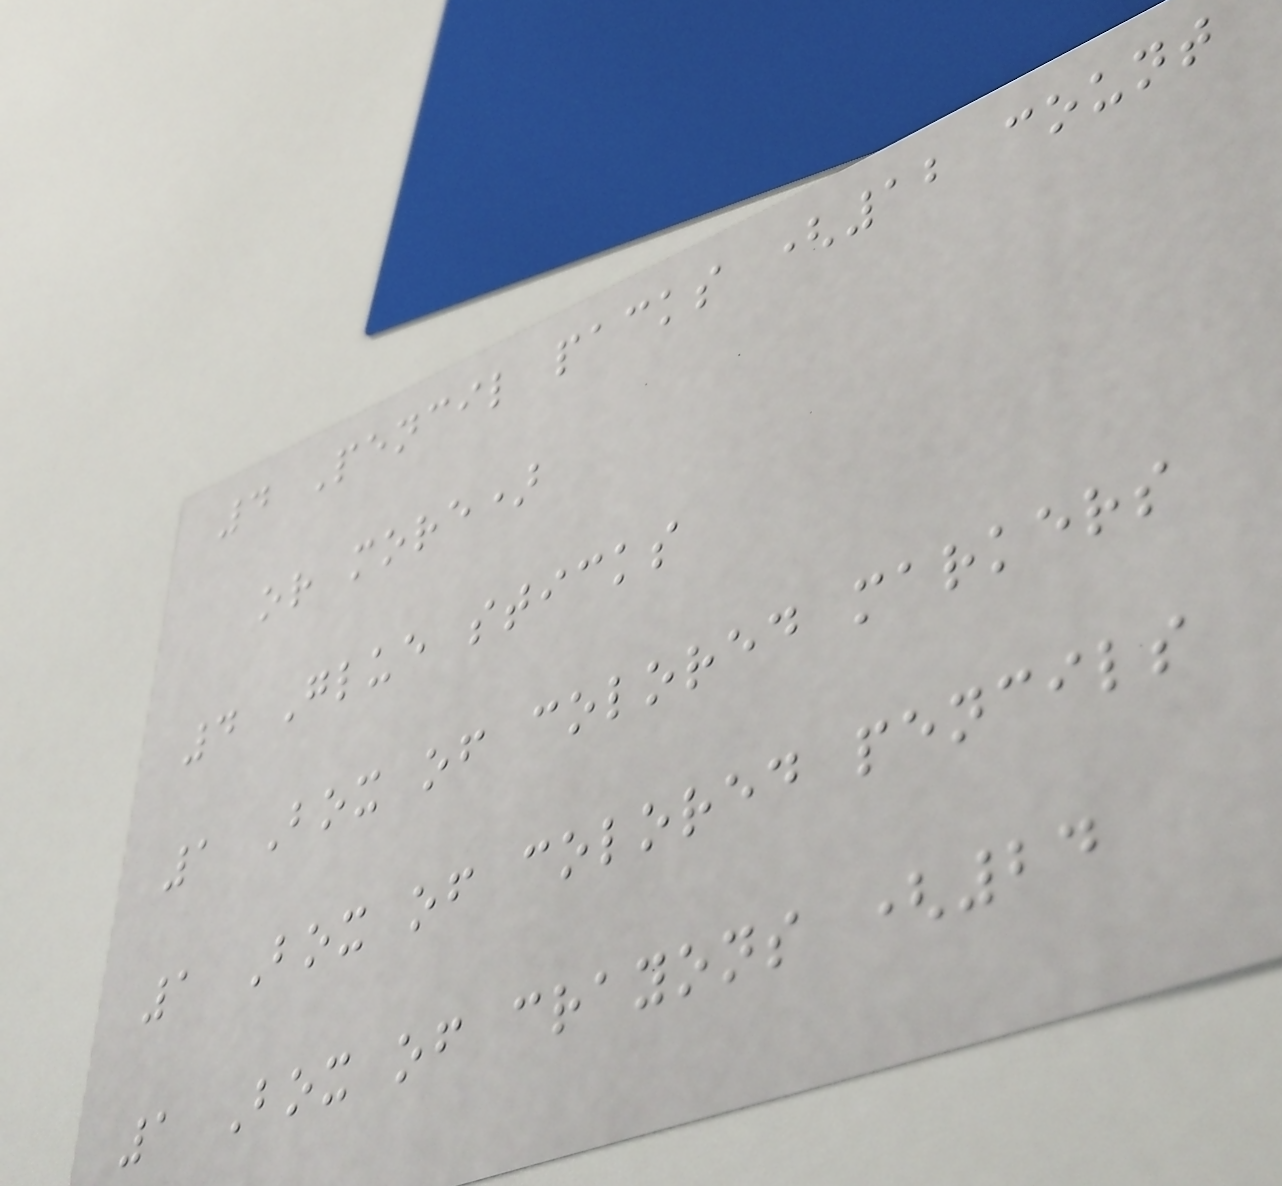4 Pencil packs (12 count
or more)
4 Glue sticks
1 Box of colored markers
1 Box of colored pencils
1 Box of crayons (24
